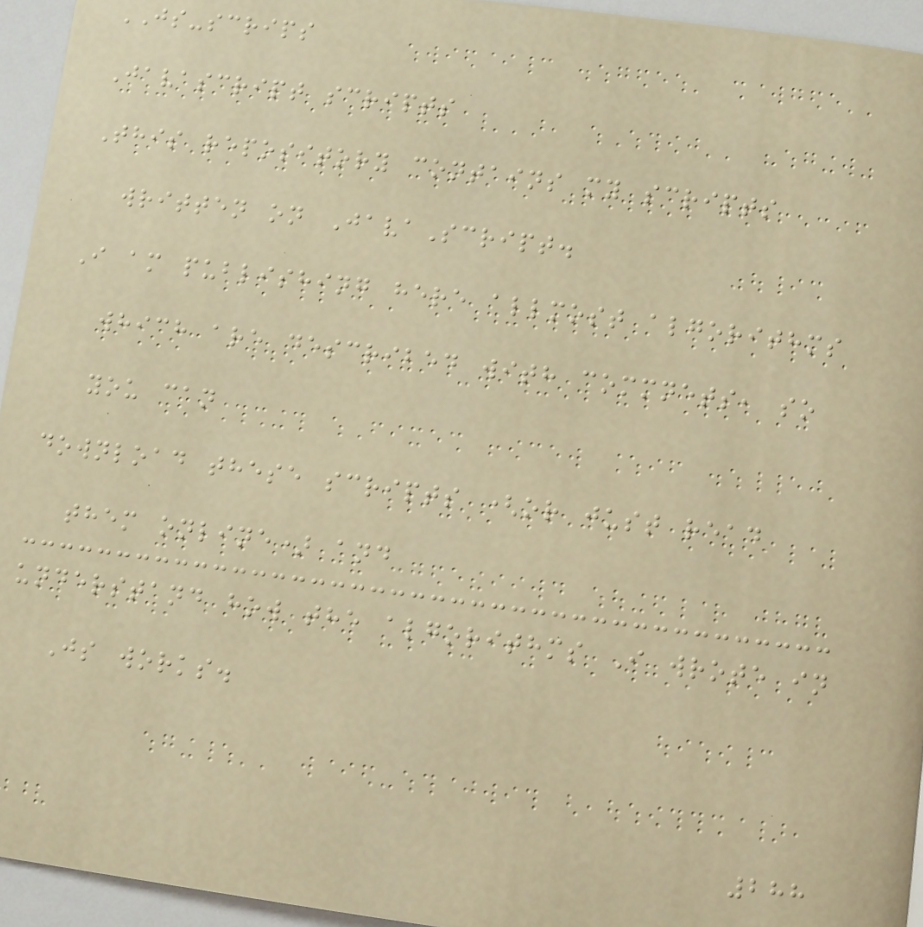JS-scrips
Javascript scripts
This repository contains my scripts
written on JavaScript.
I am publishing here allmost algorithms
which are described with commnets, so
you can
download these scripts (or just read
them online) and
understand how the algorithms I wrote in
Js works.
288
